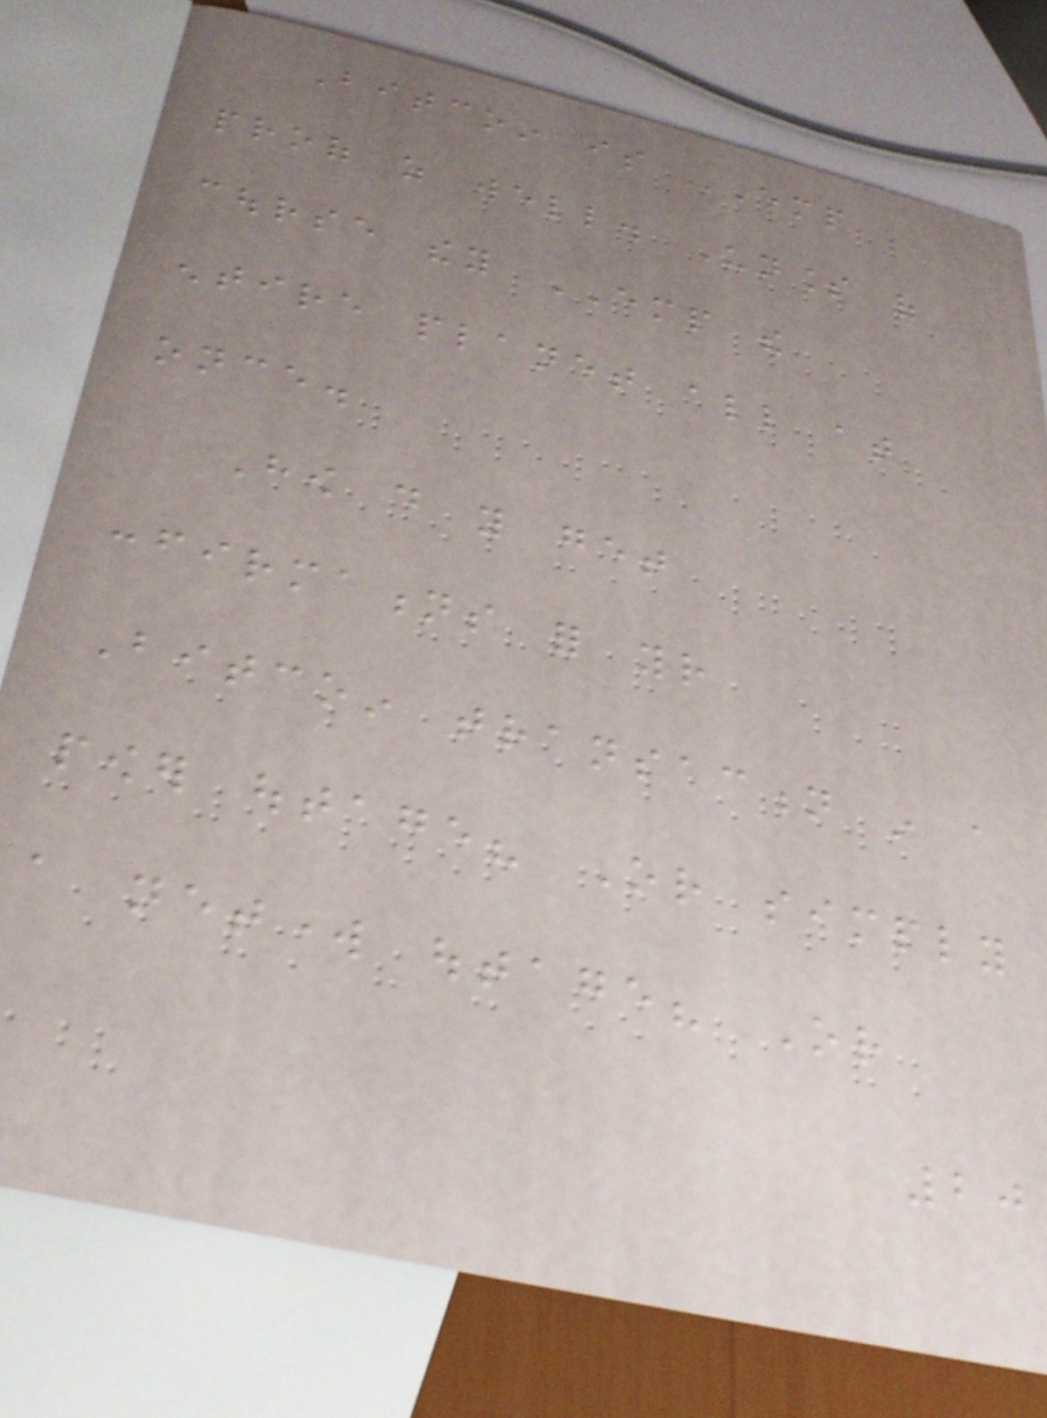Bitcoin is EMP
proof as well. Unless of
course they EMP the
entire planet all at
once.
How do you get
confirmations for your
Bitcoin transaction in a
power outage? Or simply
a network outage? Or
20
